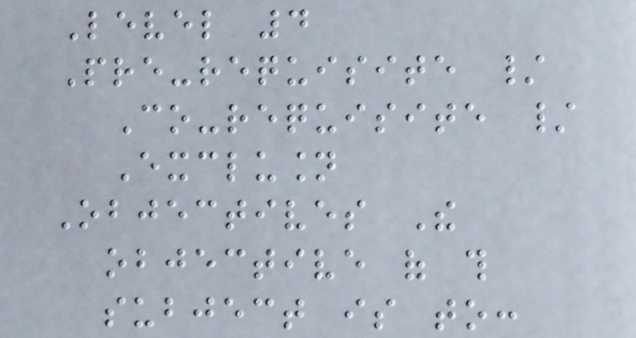Level 4
Pre-requisite /
Co-requisite /
Exclusion
Objectives The
objective of this
subject is to:
